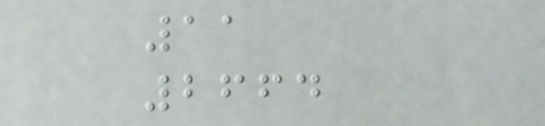11
2664
